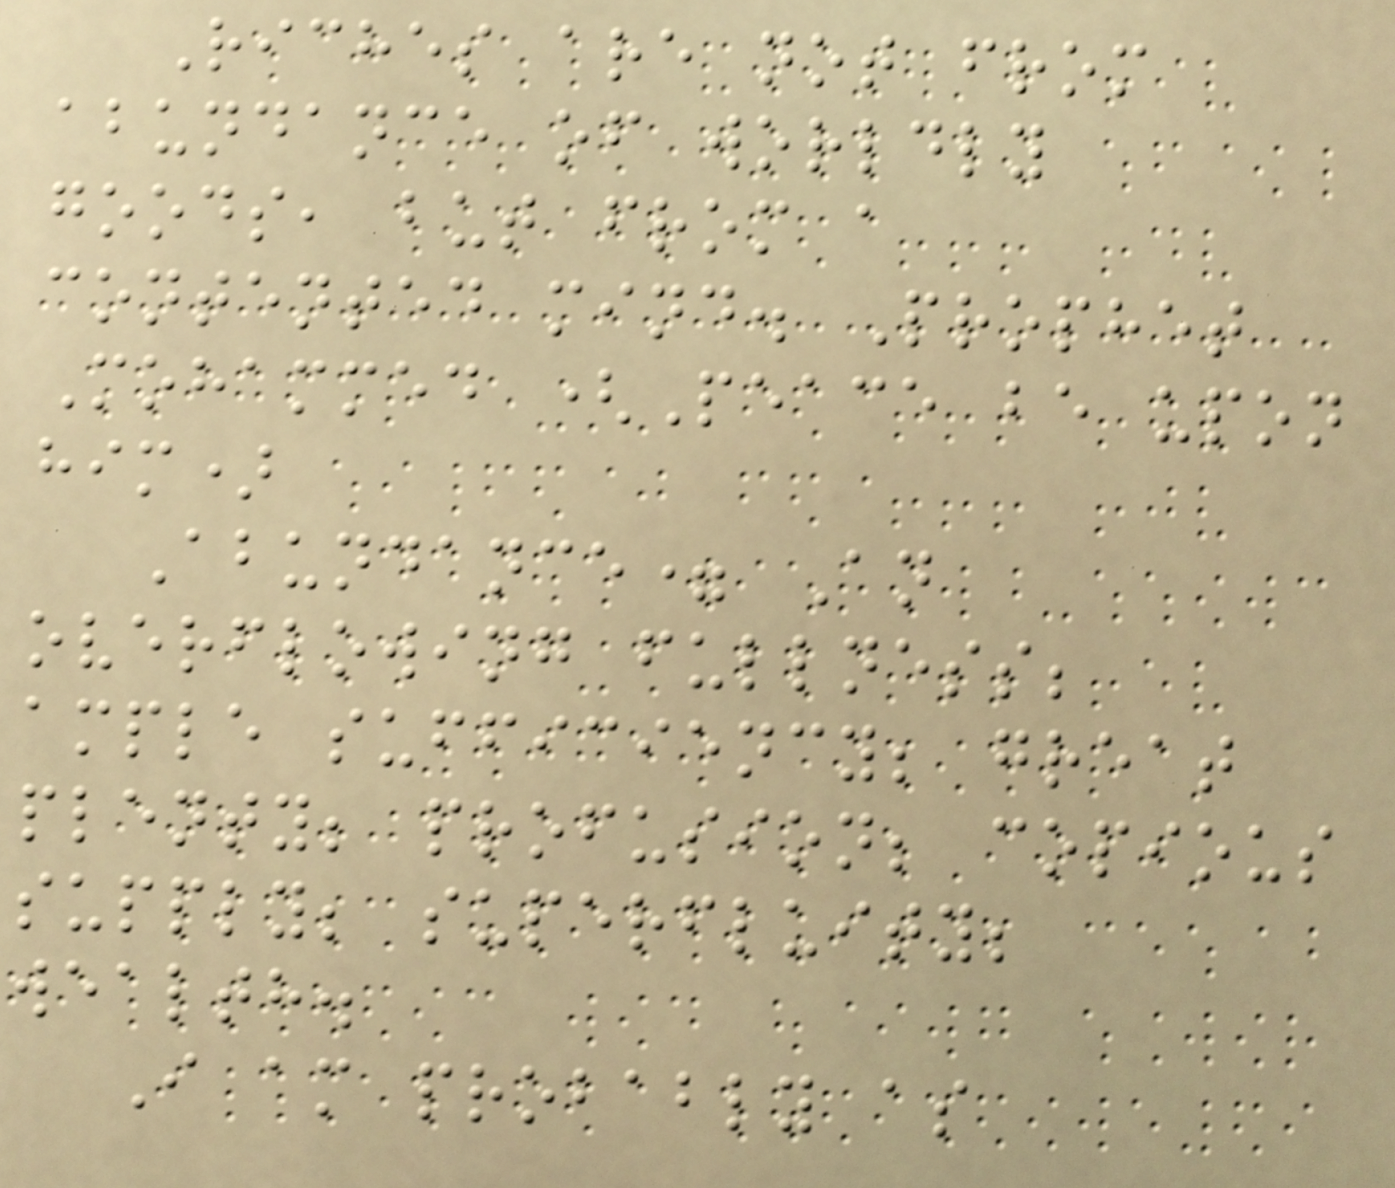Riches are not from
abundance of worldly
goods, but from a
contented mind. Prophet
Mohammed (Peace be upon
him)
Abundance= An
overflowing fullness;
ample sufficiency; great
plenty; profusion; copious
supply; superfluity;
wealth.
I am probably as
